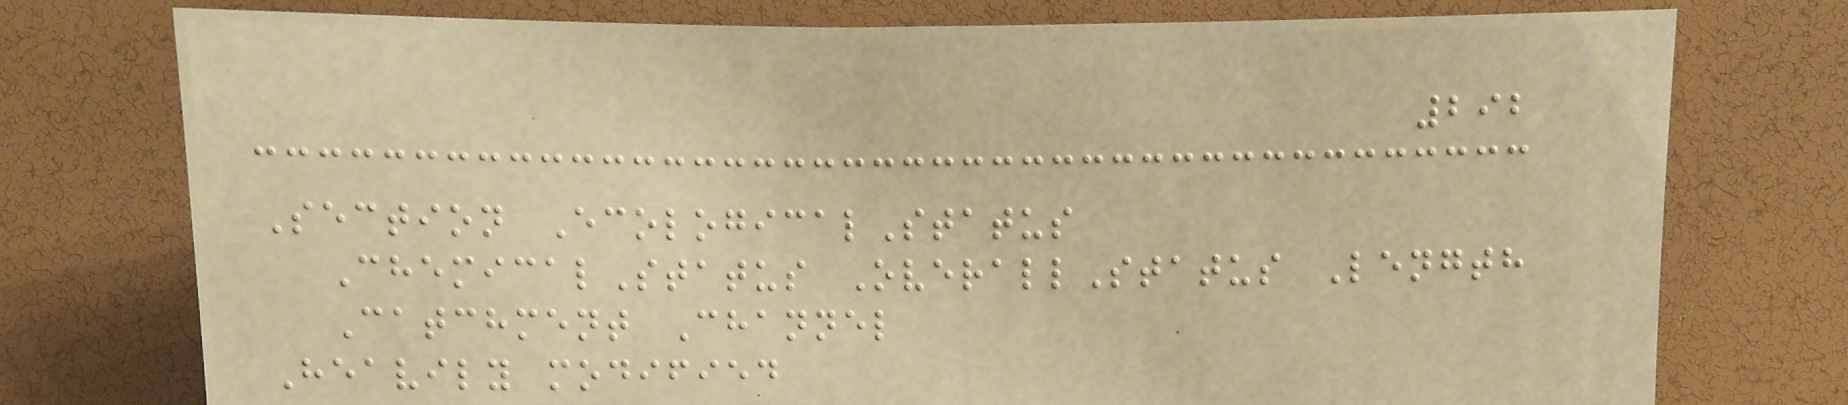292
Section EcologicalStatus
ChemicalStatus OverallStatus Length
Catchment Channel
Heavily modified
